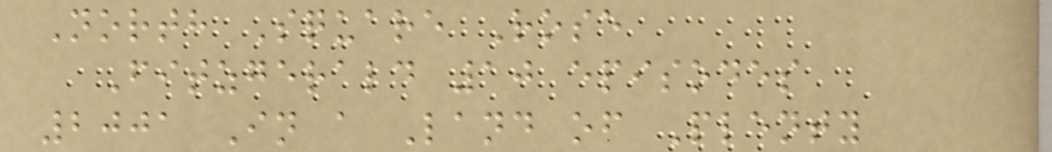North Square Rose
Fitzgerald 10 episodes
2001 In a Land of Plenty
